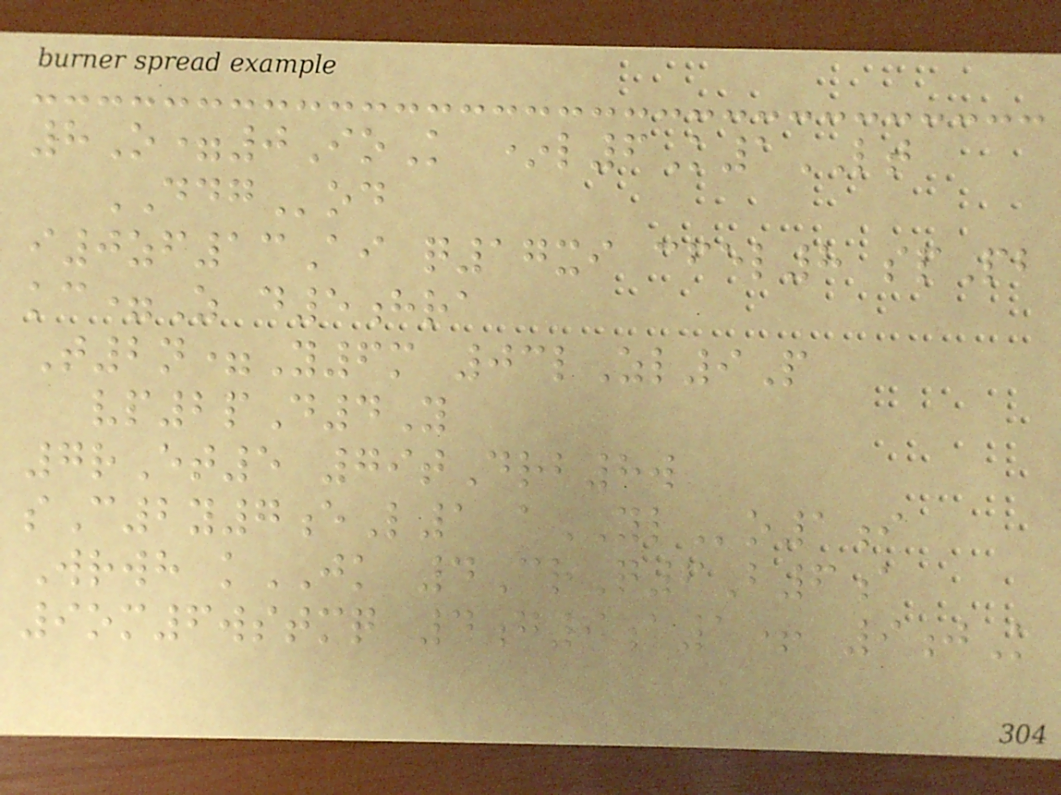8O=0IoK *l6K1LT
DDGod
i0zf13Ai q17xi cfel8 spPb
kc=Z d5hra
T2n=Y6m 03lZl9P
vp2pD4Y
7rEt5 79tDrb8w
sC2y7eL1 aYLo1i
Wrwh kJK 4CrQ6B6a
9om6wstmq 4g9a1+ 9jK
